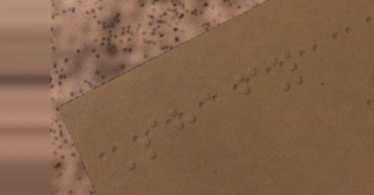Shafy
